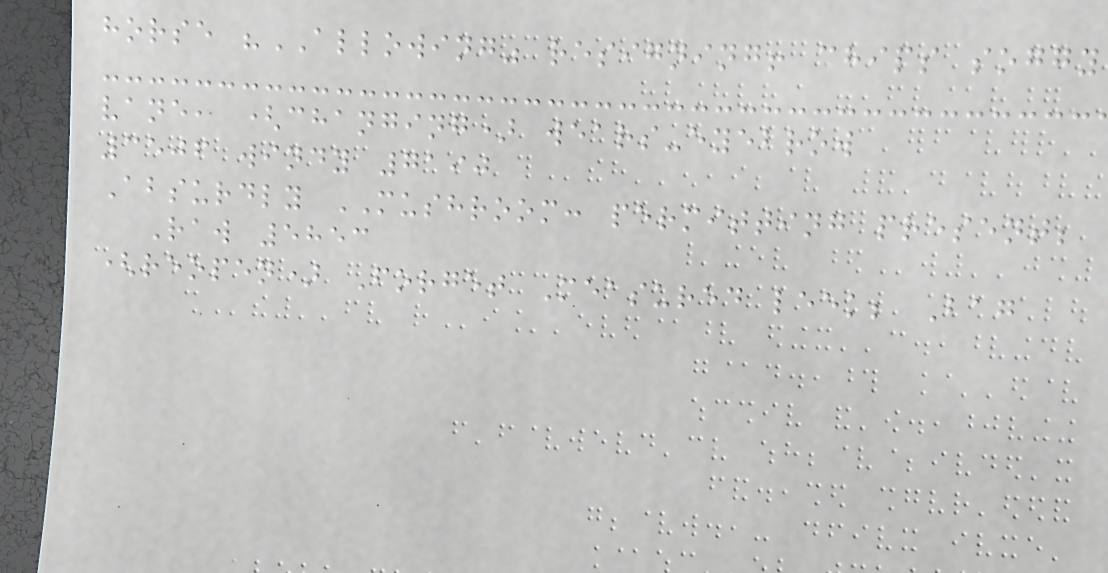horse "ALLOWING" resigning! chips soggy
vane, (changing) wears-eyebrow
3506 windy 7190
Absurdly MUSHROOM: permitting present;
Raw 5853
(reopen) Forget Measured leek; Bag
